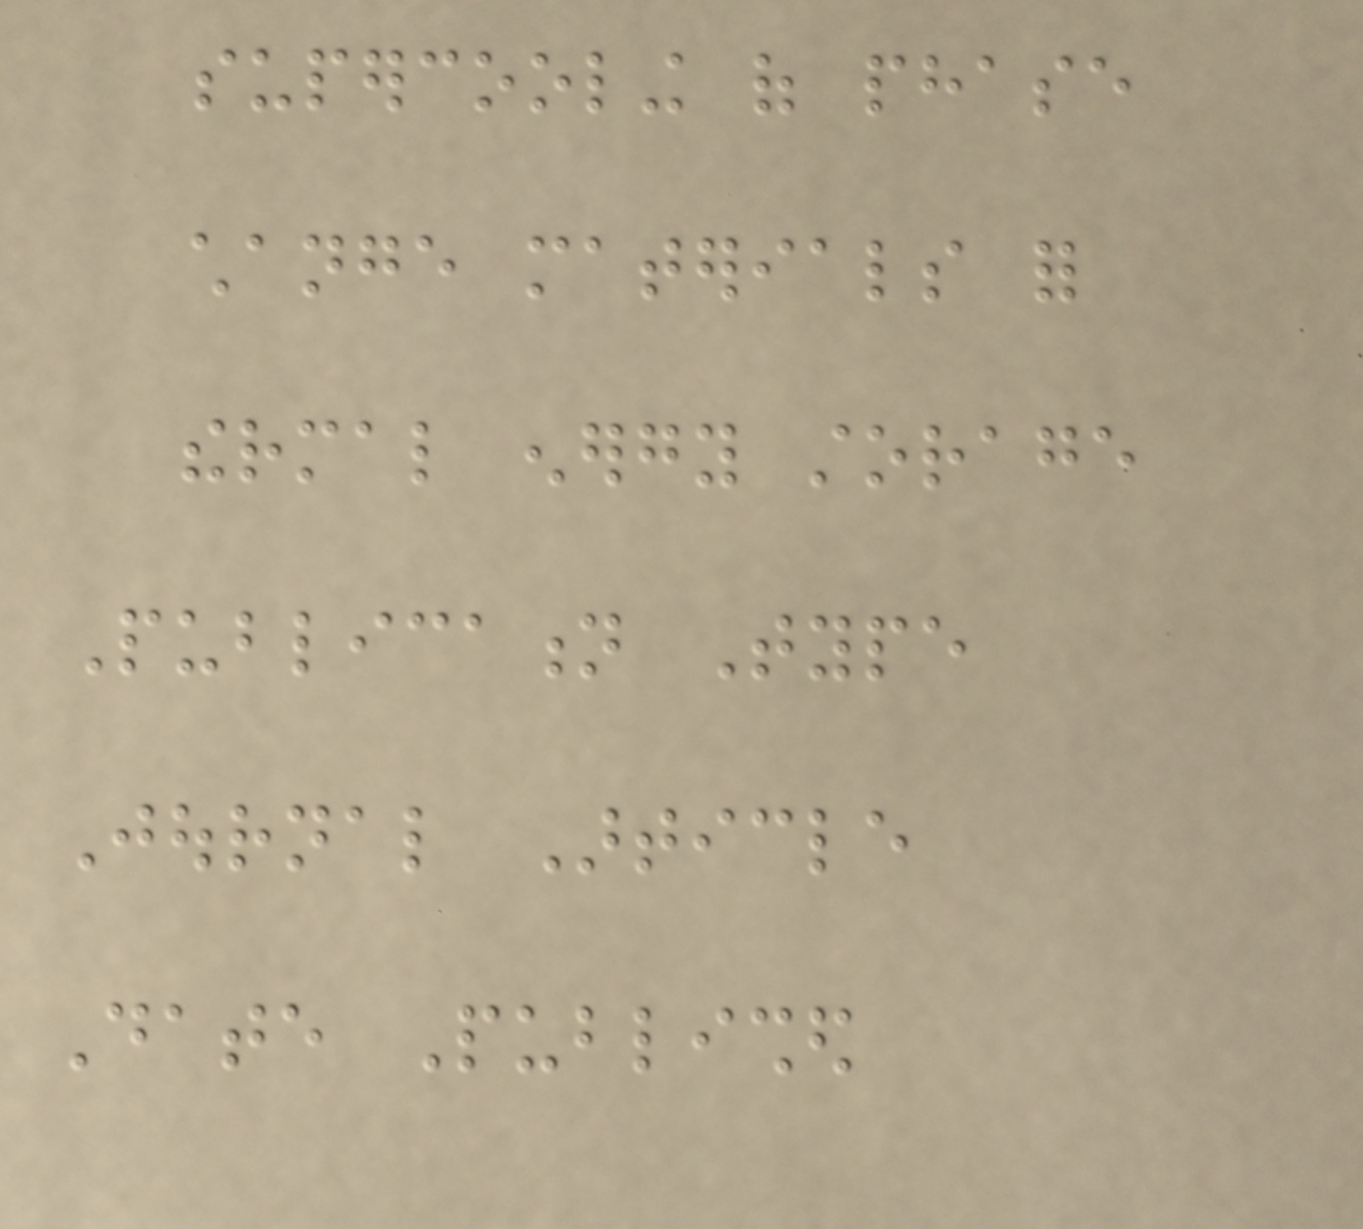supercooling of phase
change materials for
thermal energy storage
Publication Type
Journal Article
Date Published
